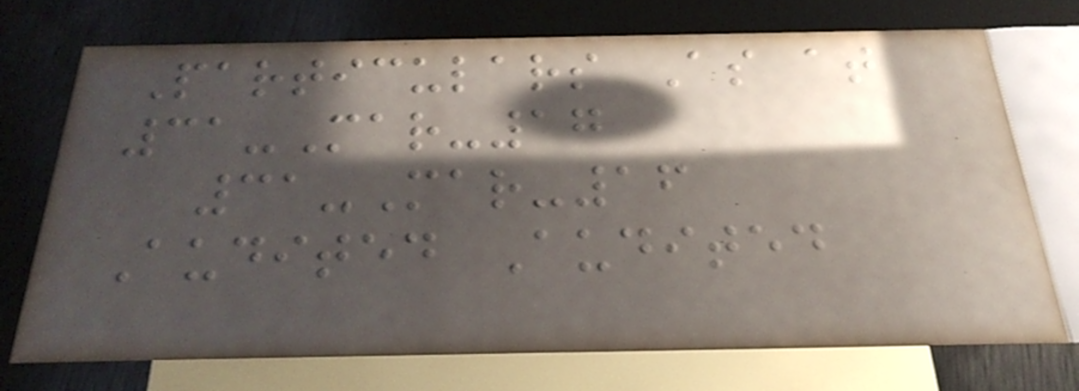Particulars As at
31-Mar-17
31-Mar-16
Audited Audited
